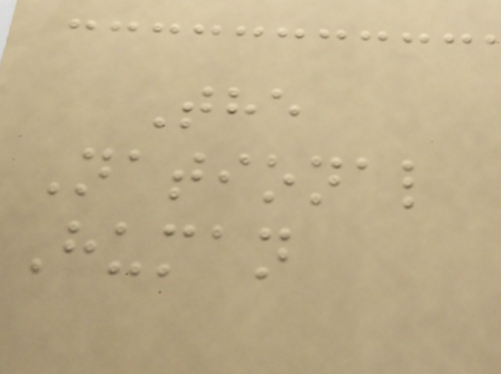The
National
Human
